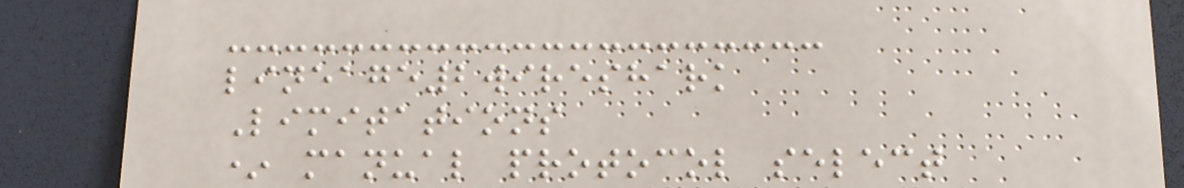lineage2wireshark
Limitations
* manual protocol select
